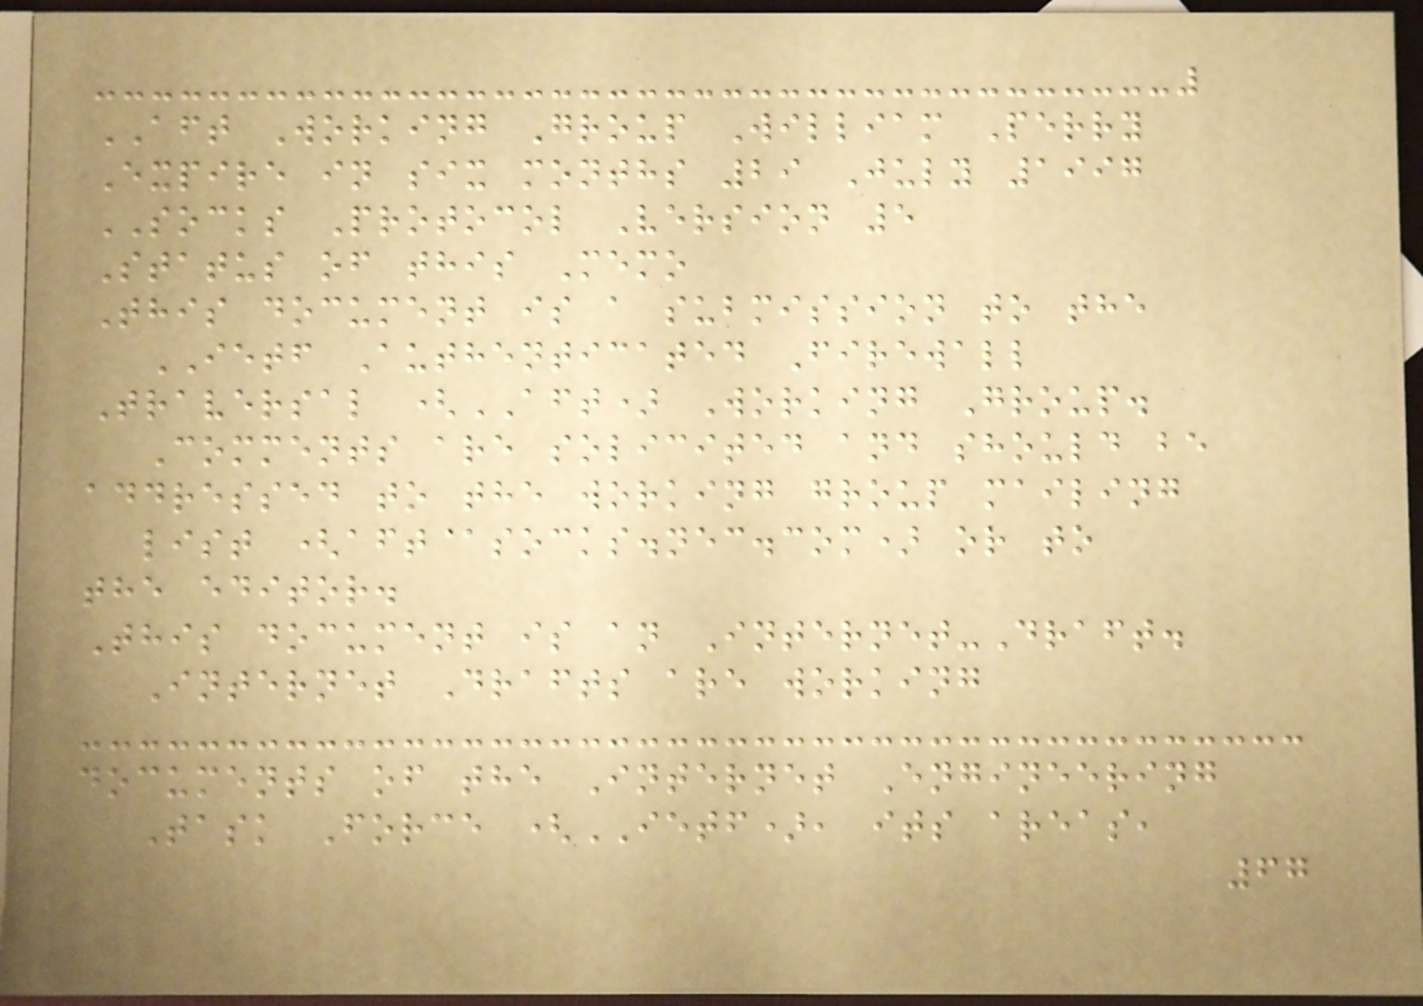AFT Working Group William Perry
Expire in six months 29 July 1997
SOCKS Protocol Version 5
Status of this Memo
This document is a submission to the
IETF Authenticated Firewall
Traversal (AFT) Working Group.
Comments are solicited and should be
addressed to the working group mailing
list (aft@socks.nec.com) or to
the editor.
This document is an Internet-Draft.
Internet Drafts are working
documents of the Internet Engineering
Task Force (IETF), its areas,
67
